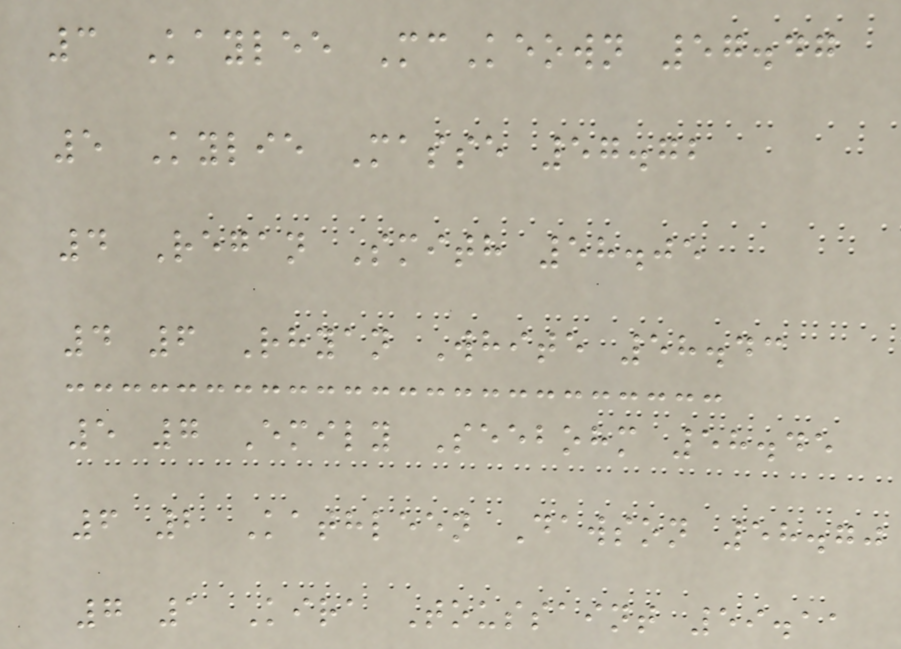3 Kaylee McKeown 57.47
5 Kylie Masse 57.72
4 Regan Smith 58.05
4 6 Rhyan White 58.43
5 7 Emily Seebohm 58.45
6 2 Kathleen Dawson 58.70
7 1 Kira Toussaint 59.11
